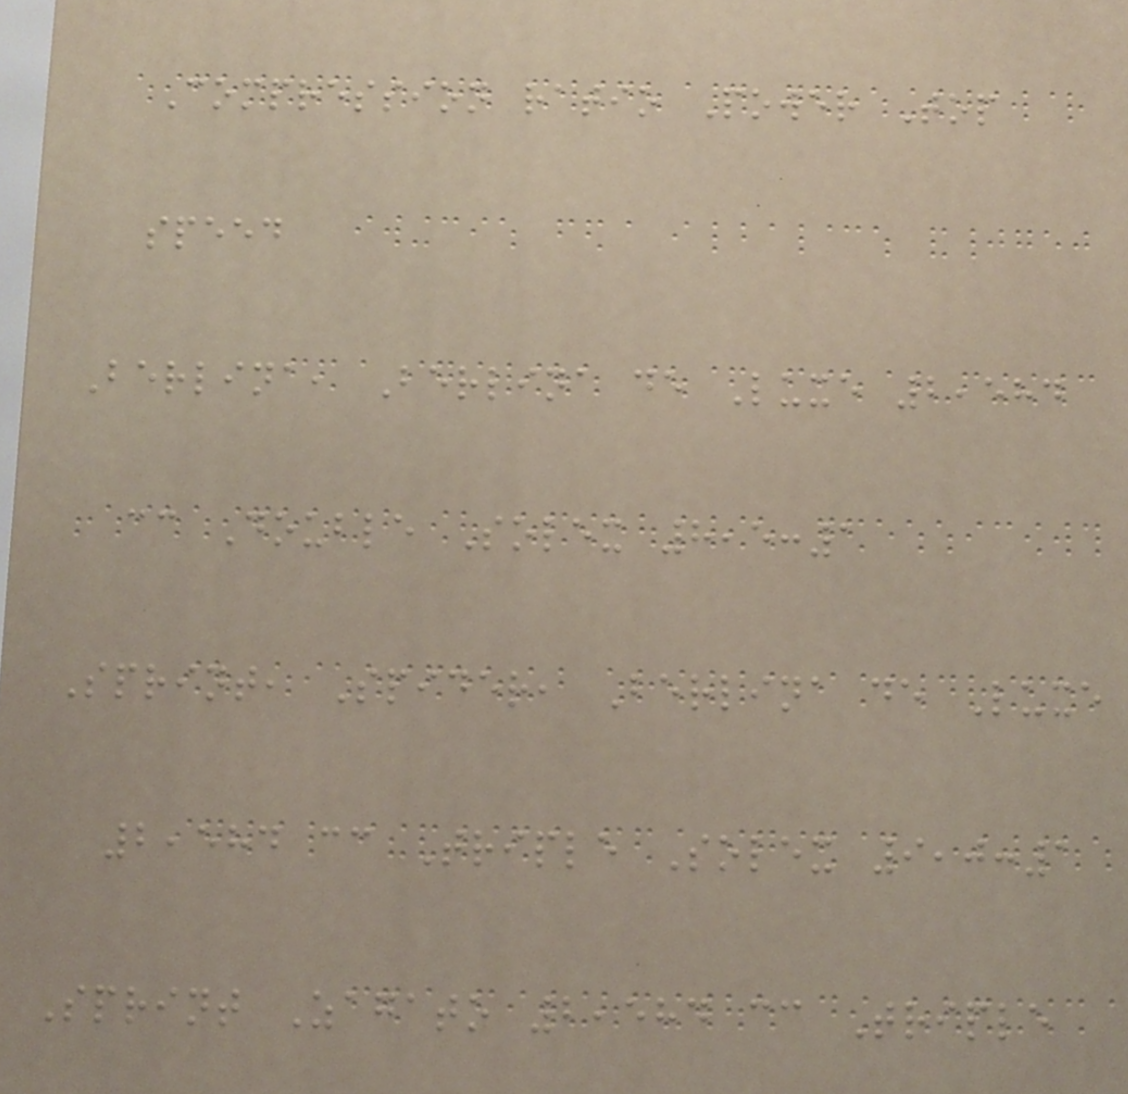Compression ratio Power Top
speed
Berlina, Berlina de Luxe 2,584
cc Double Solex 8,5:1
Sprint, Spider, Berlina de Luxe
2,584 cc Triple Solex 9,0:1
Sprint Zagato 2,584 cc Triple
